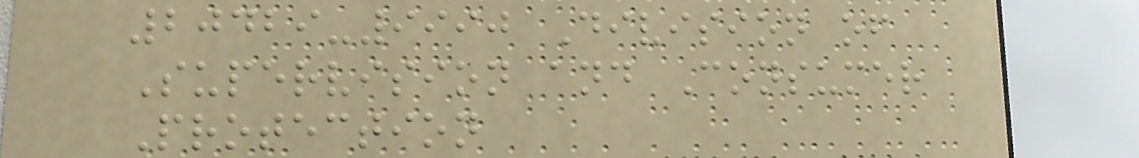20429-9990 Division of
Supervision and Consumer
Protection
